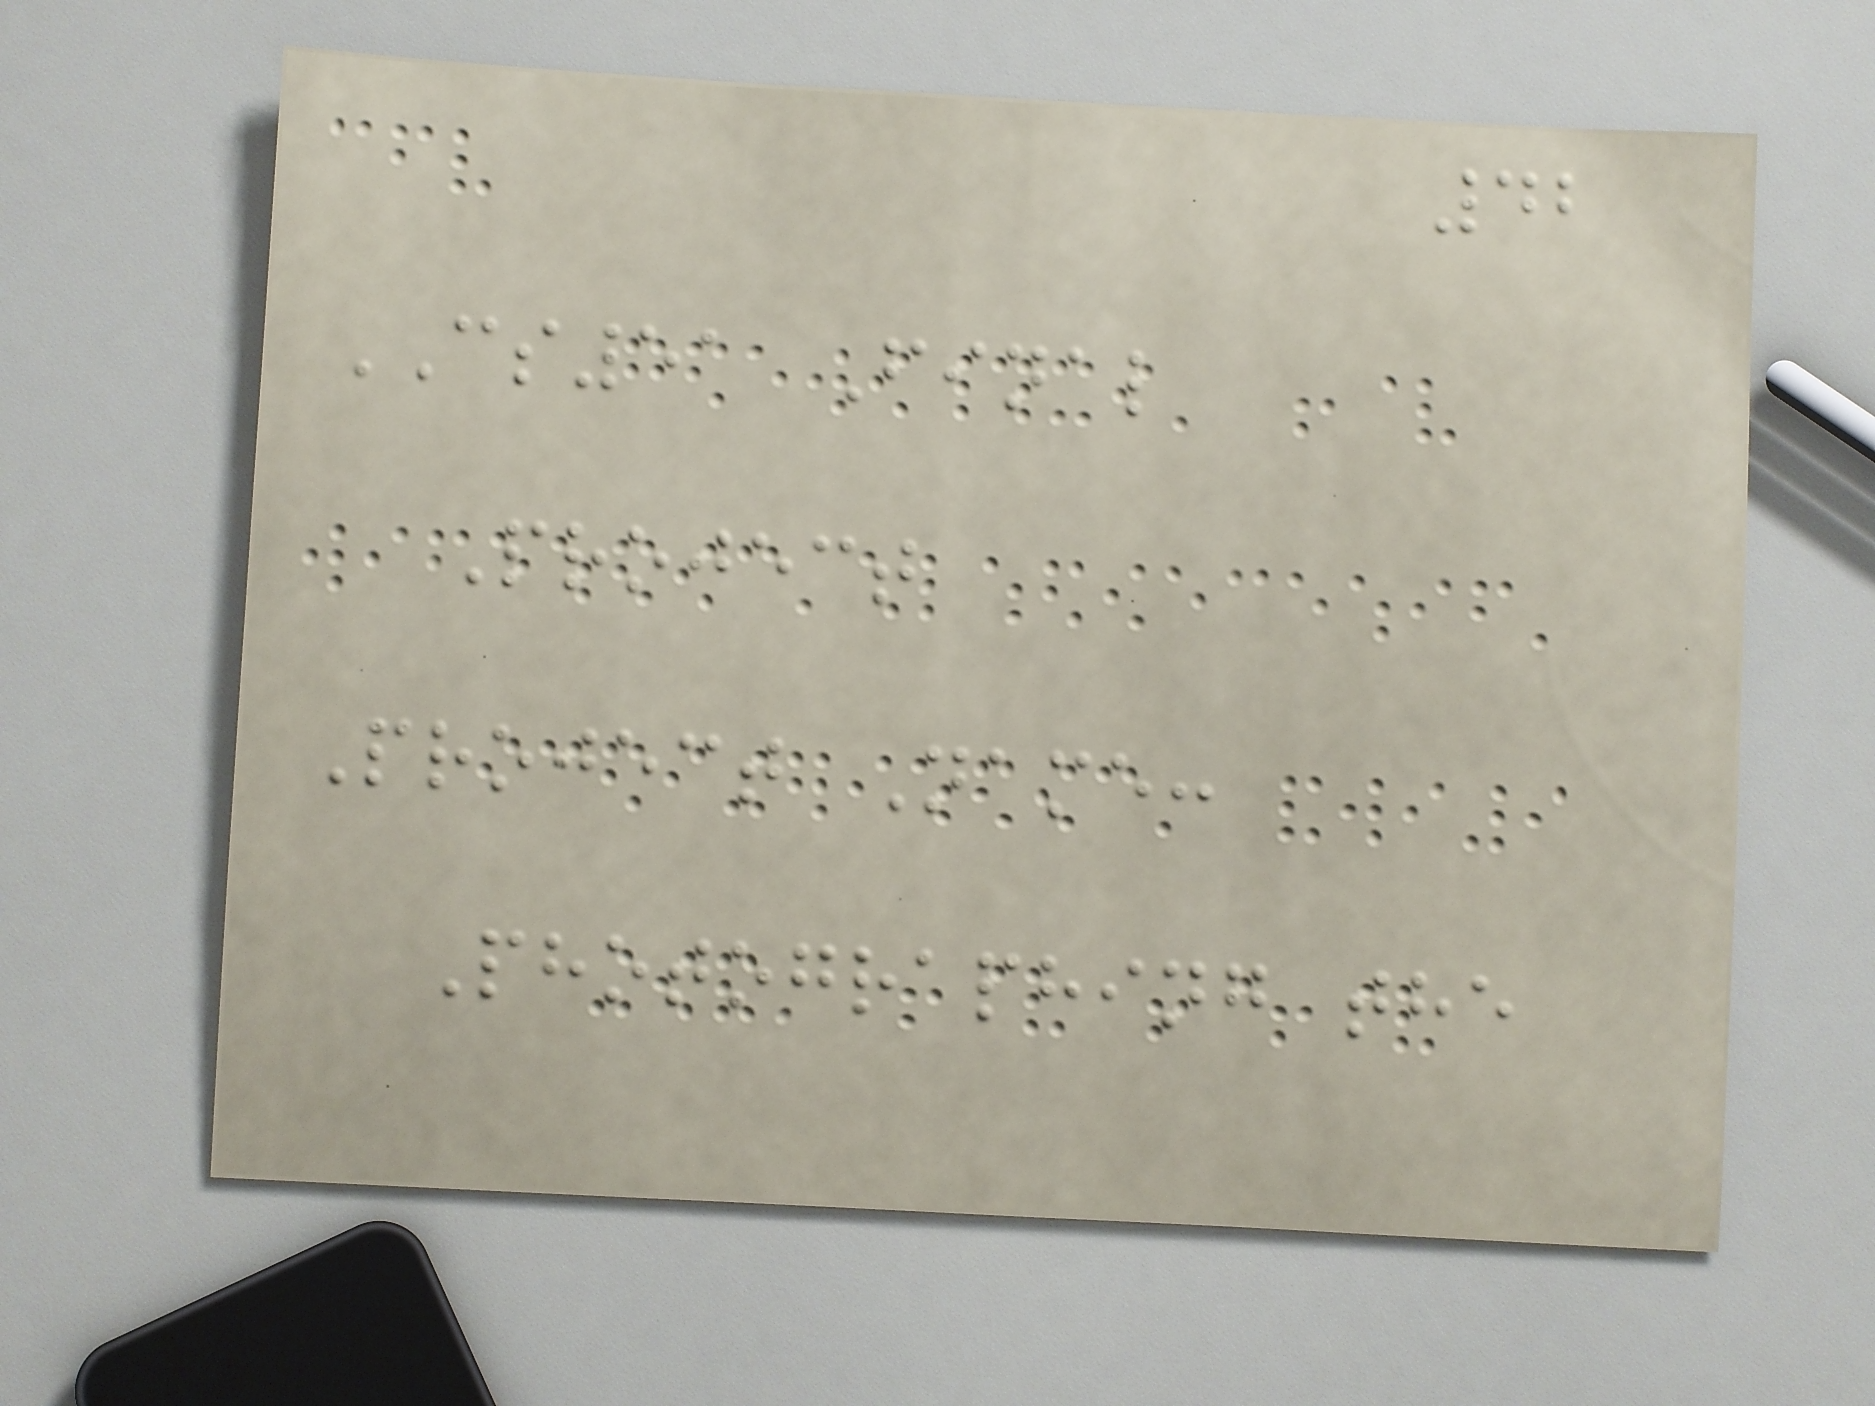42
CS51 Final
Project
Project Name:
Photographing the
